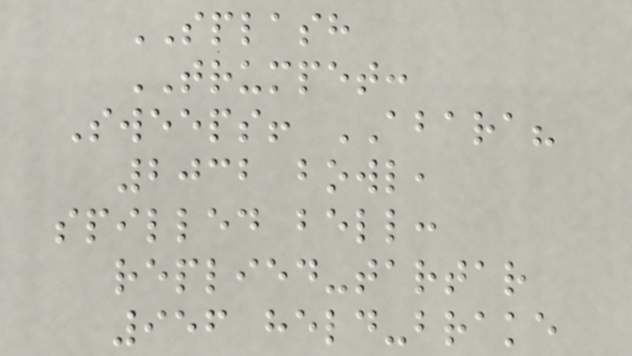SPLASH
TRUMPET:
Sweeps! ABARA?
2032 bowl,
spilled bell:
replied-tartar
956 held-brake
